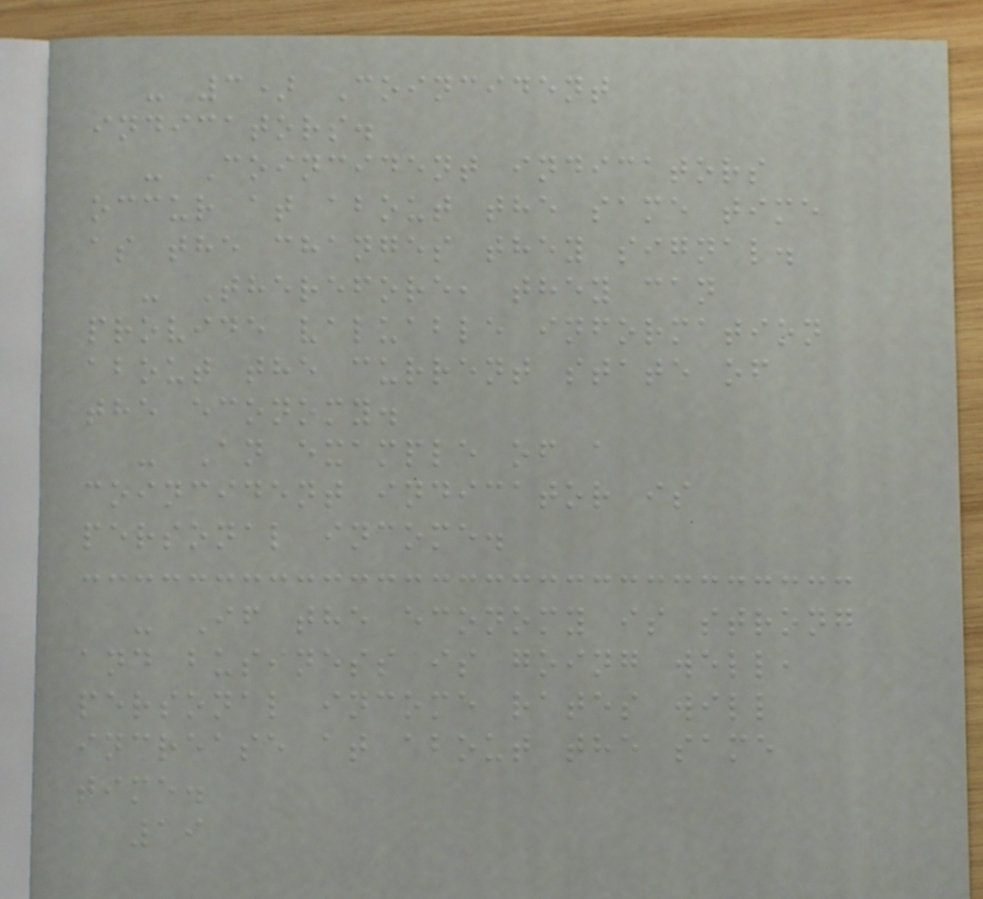- 3) Coincident
indicators.
- Coincident indicators
occur at about the same time
as the changes they signal.
- Therefore, they can
provide valuable information
about the current state of
the economy.
- An example of a
coincident indicator is
personal income.
- If the economy is strong
and business is going well,
personal income rates will
increase at about the same
time.
19
